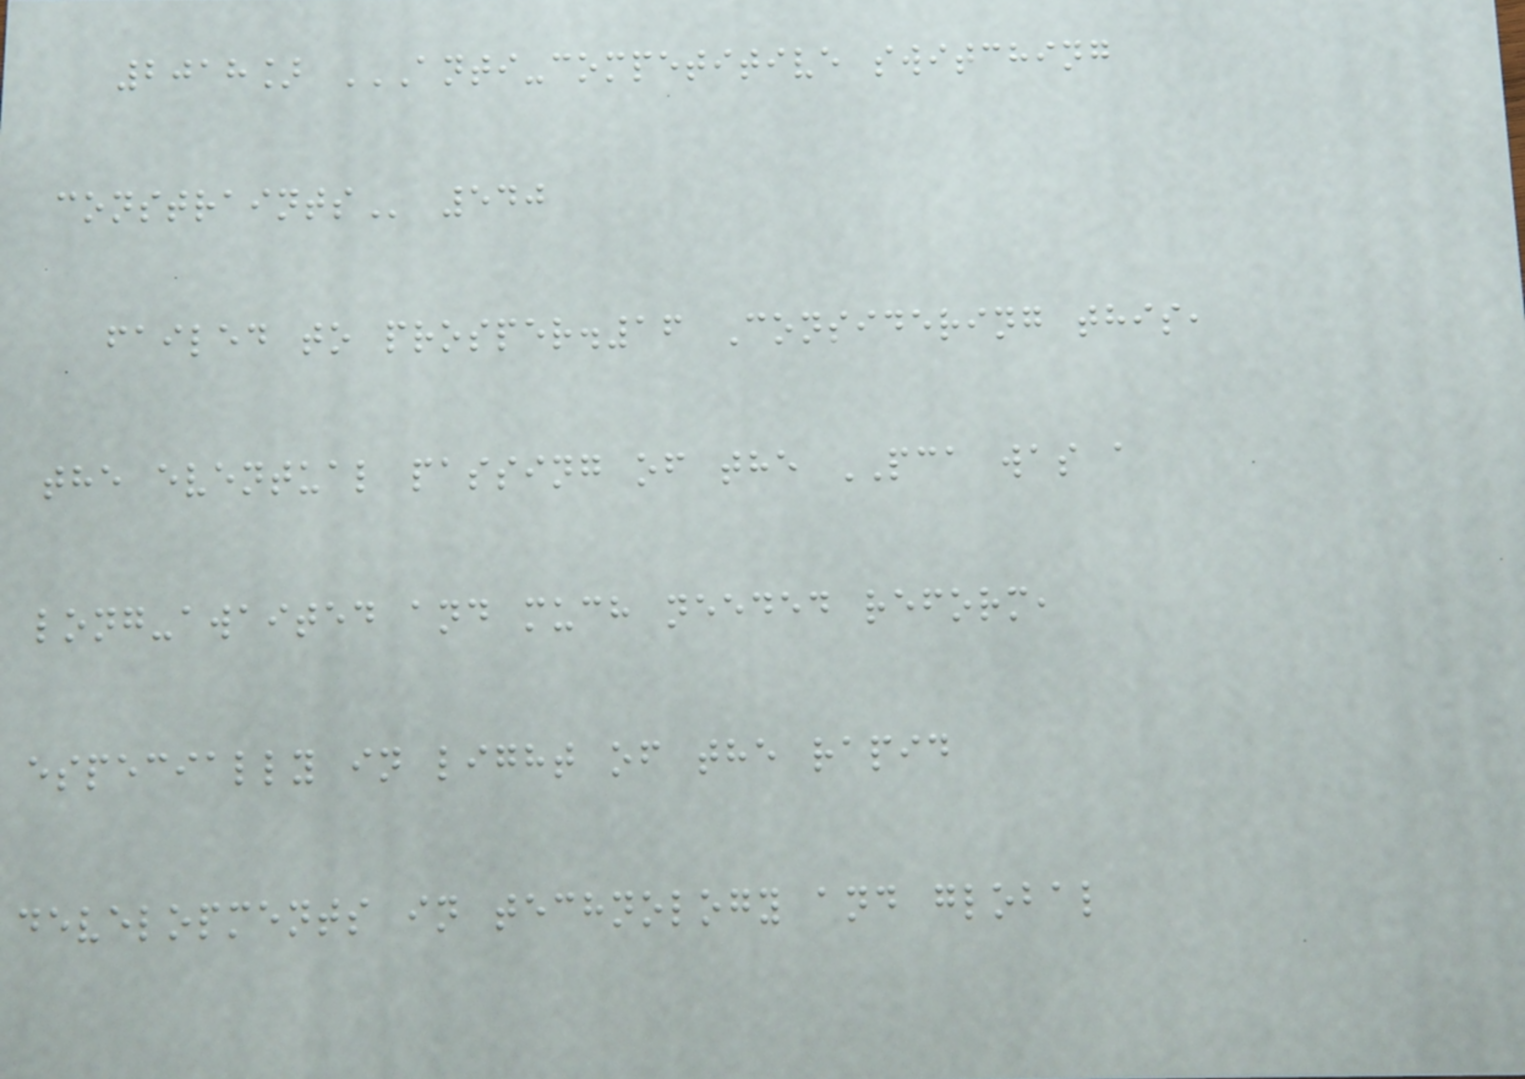2018] ANTI-COMPETITIVE SWITCHING
CONSTRAINTS 540
failed to prosper.16 Considering this,
the eventual passing of the PCA was a
long-awaited and much needed reform,
especially in light of the rapid
developments in technology and global
